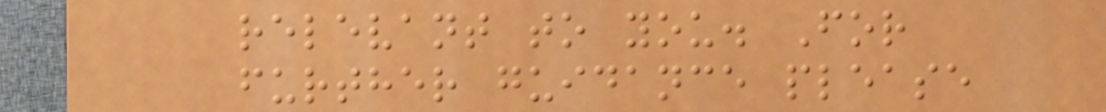relevant to you. For
further guidance please
